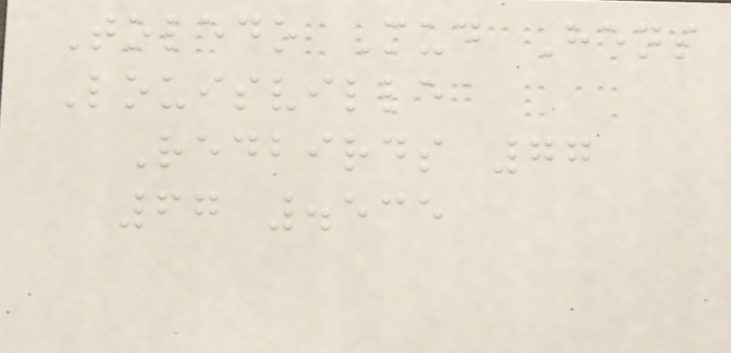Toledo Mud Hens
Louisville
Redbirds 77
67 .535
